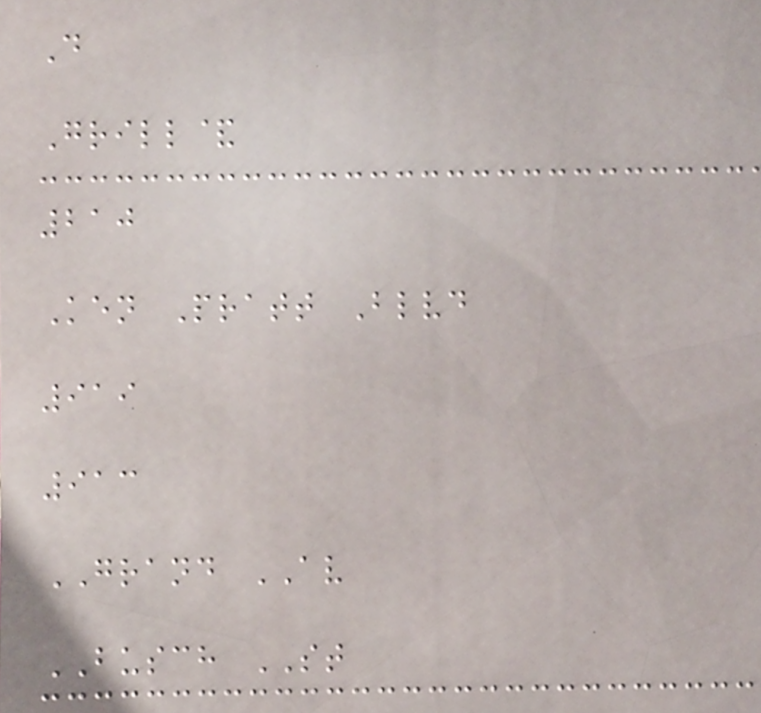D
Grill&
210
Ken Pratt Blvd
919
913
GRAND AV
BUSCH ST
